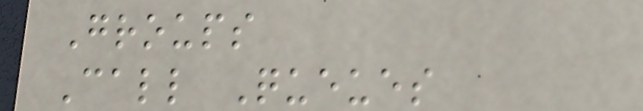Groups
Call Queues
